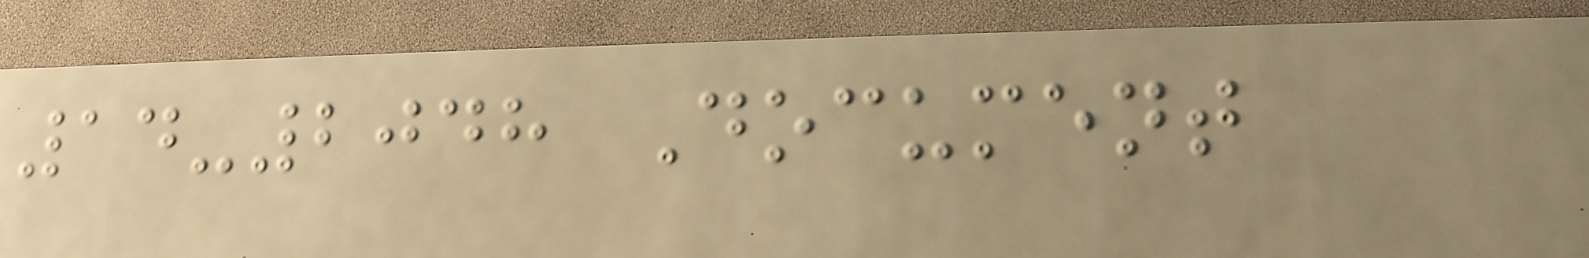14-2048 Document
